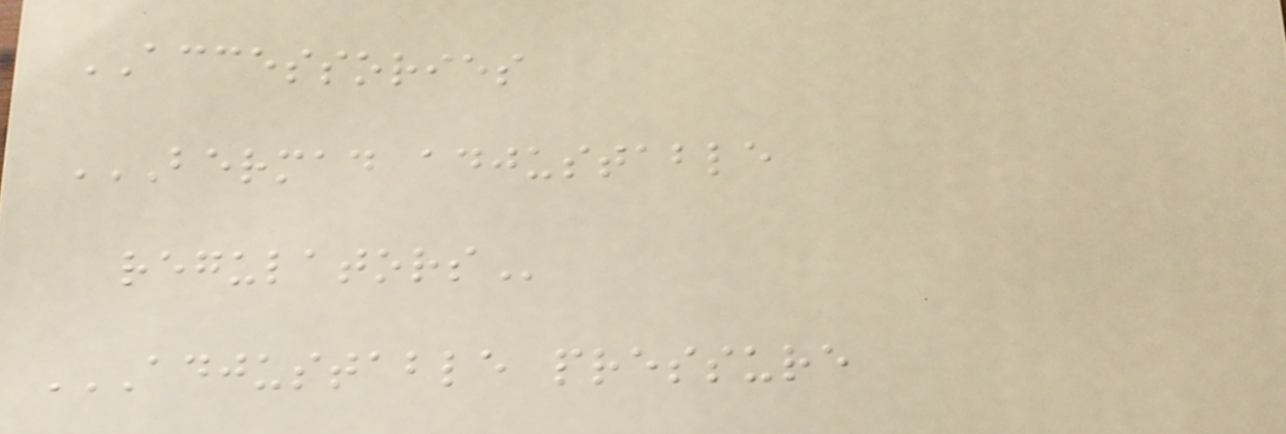ACCESSORIES
BERMAD ADJUSTABLE
REGULATORS
ADJUSTABLE PRESSURE
